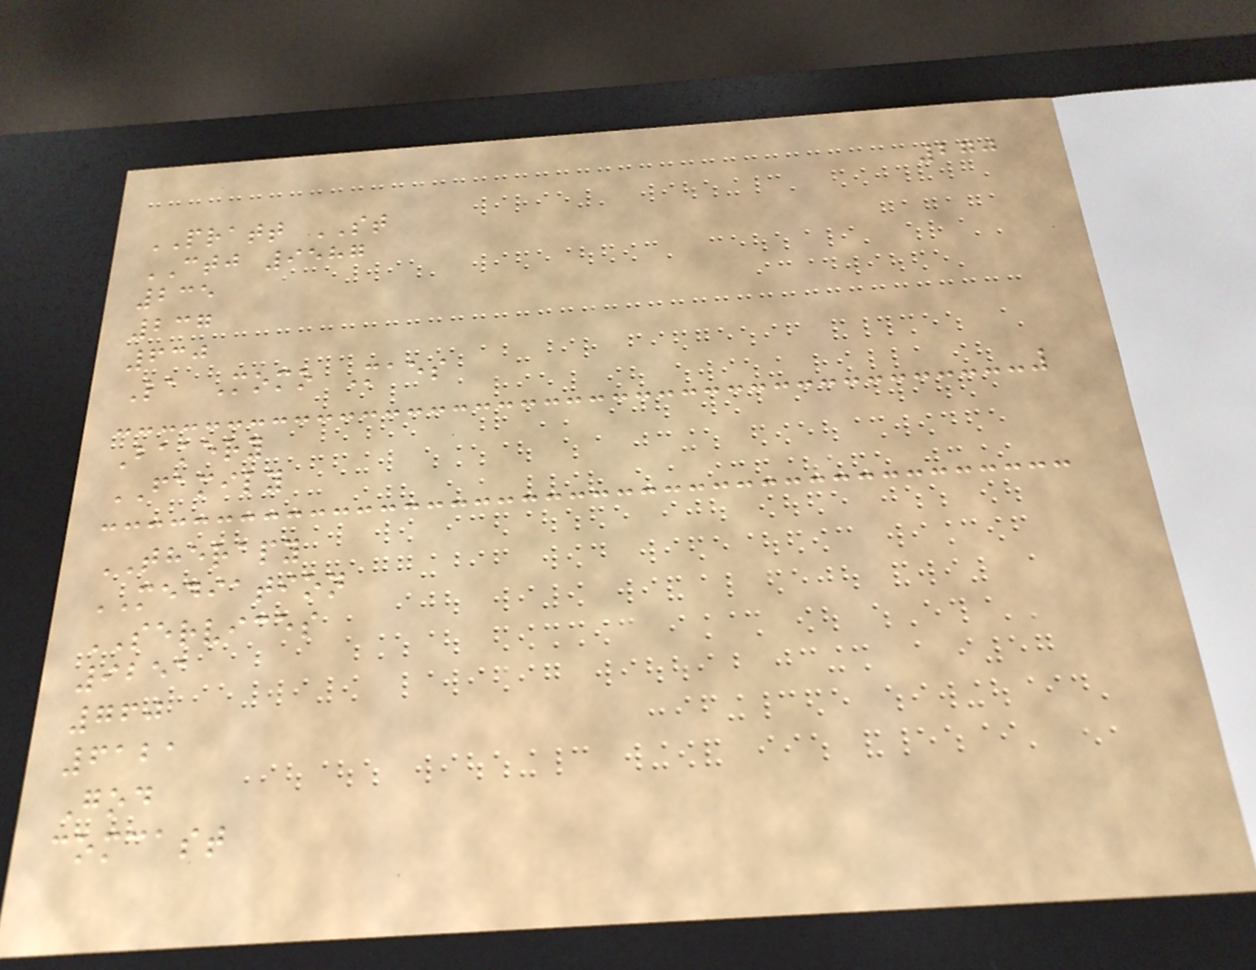270
PRATT ST
CTJ 9587
235
237
630
La Momo Maes
Bakery
FAMILY
THERAPY
MEDIATION
SERVICES
9251
760
6121
God
comcast
